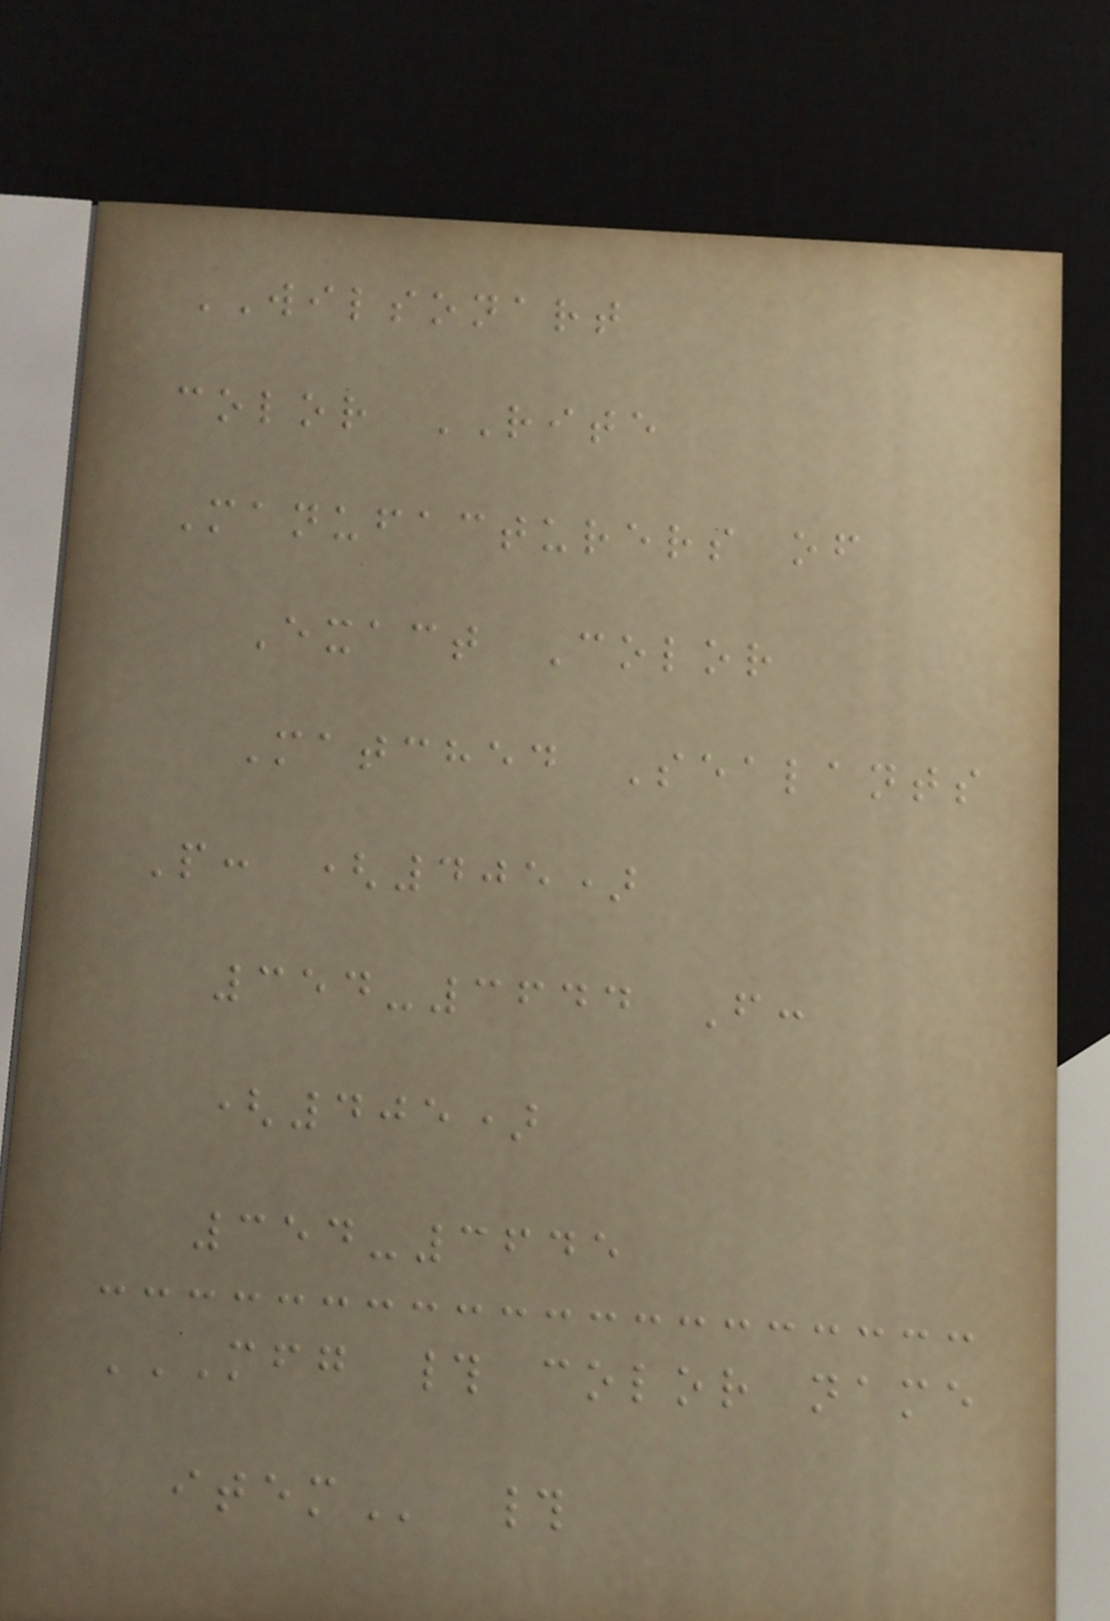WILSONART
color RITE
Manufacturers of
Exact Color
Matched Sealants
P: (405)
354-3644 F:
(405)
354-3645
MFG # COLOR NAME
ITEM #
